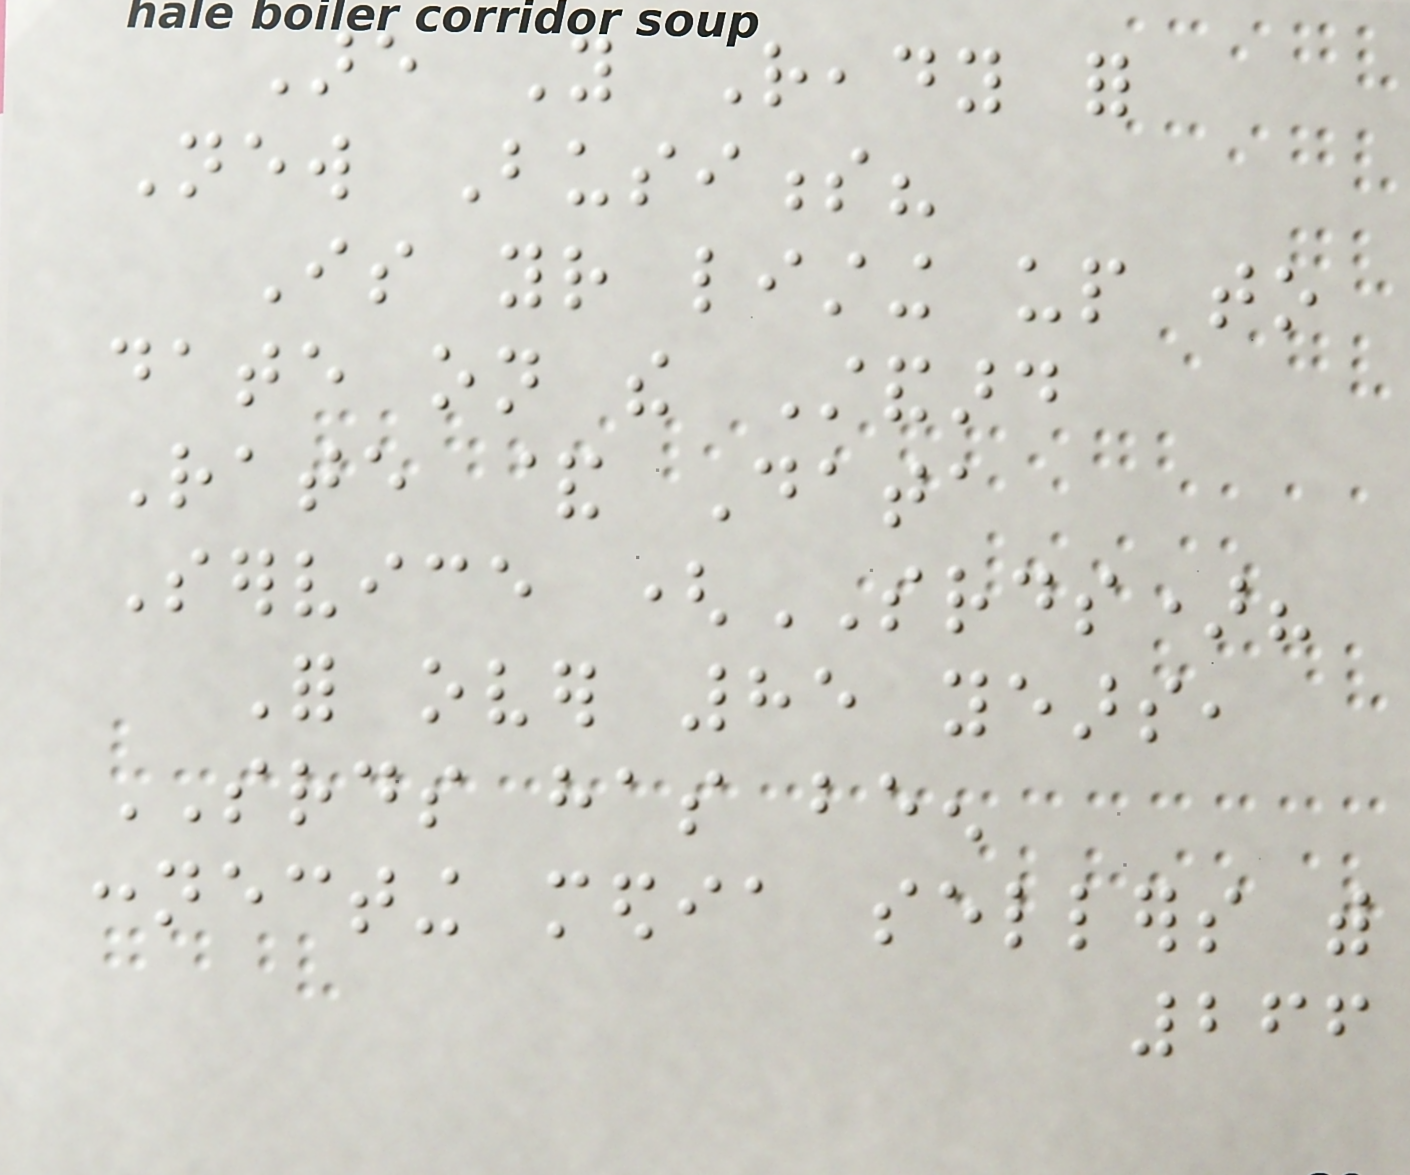Are You Ready for
New Business?
Is your listing up to
date on the Standard
Rate & Data
Service (SRDS)?
For over 85 years,
SRDS has been
connecting media sellers with
266
